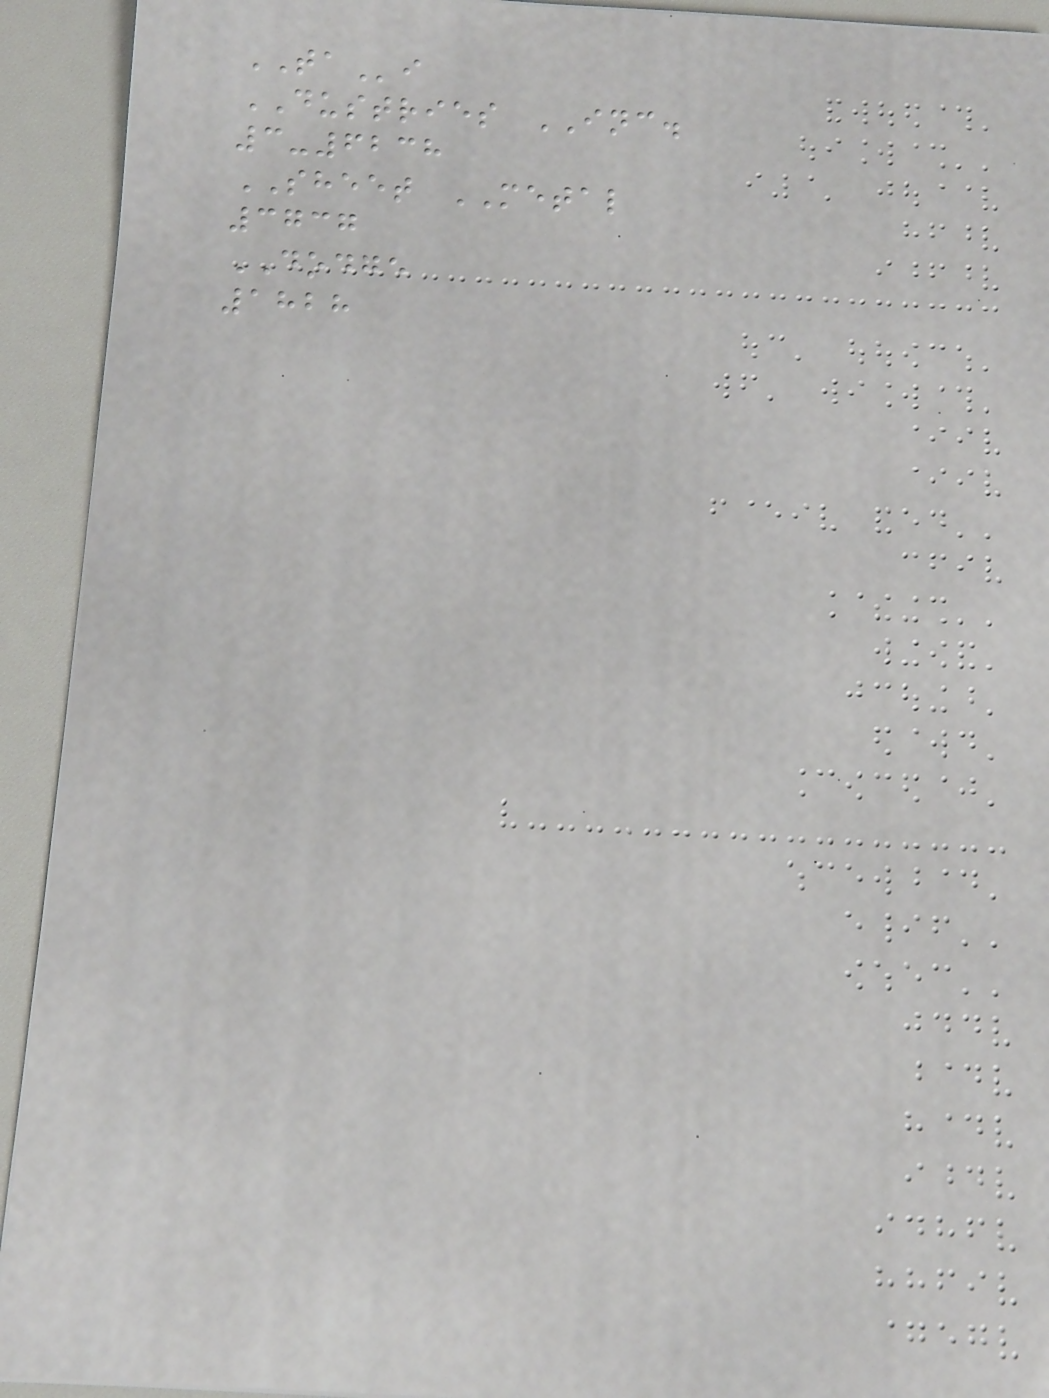TAi
DUSTRIES INC.
3-6238
SHEET METAL
3737
DODGE
1828
